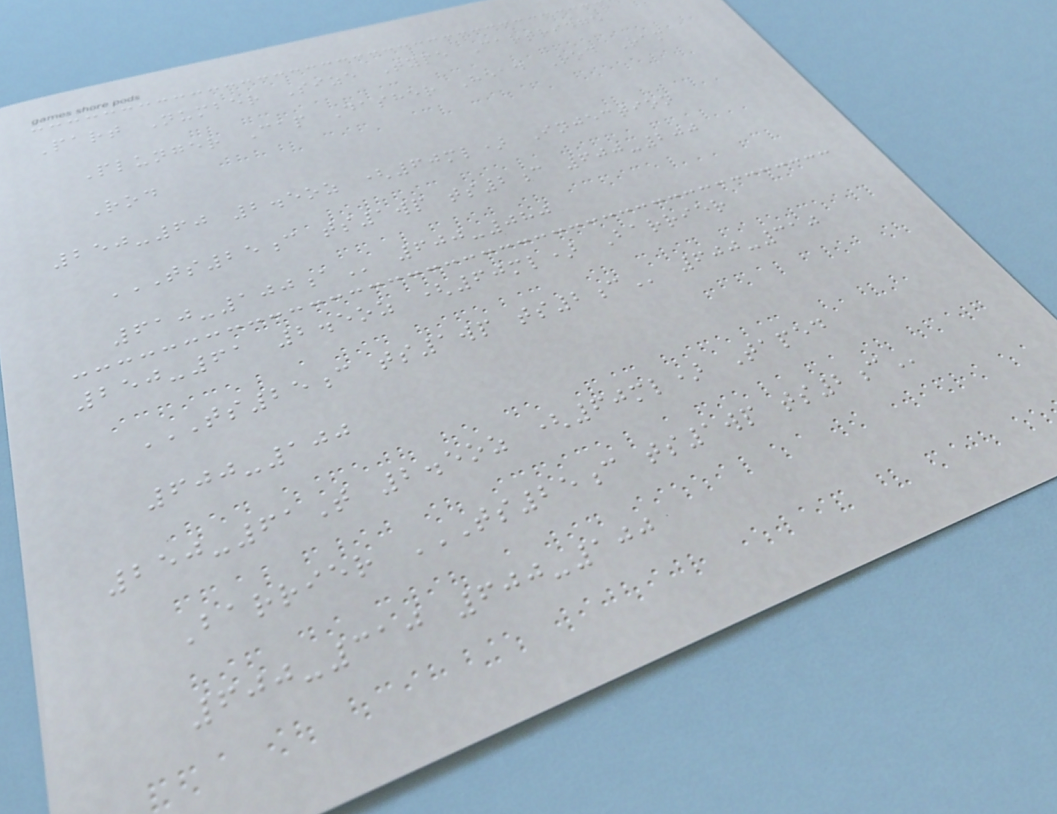Part Number Size Type Cartridge
Plunger Cap Dasher Head Rod Ram
Rod
250-60 2.5oz (60ml) Injection
TS25C TS1WP TS2C 600-200
610-100A 600-080
250-61 2.5oz (60ml) Barrier
TS25C TS1WP TS2C 600-310
600-100
250-61T 2.5oz (60ml) Taped
Barrier TS25C TS1WP TS2C
600-310 600-100
